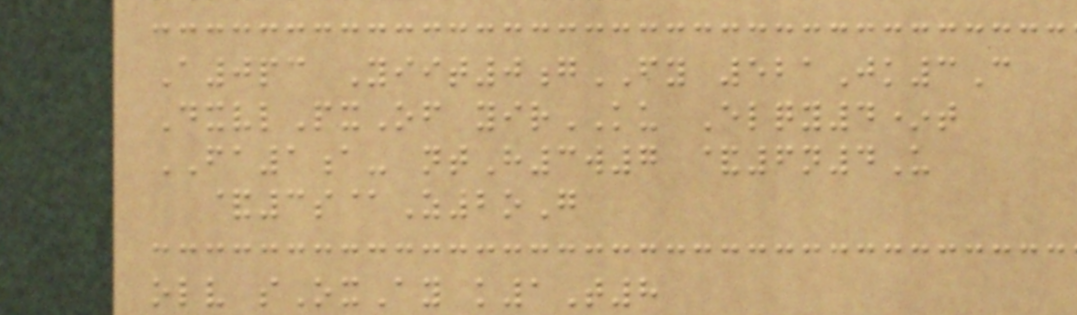A0pc Yiit0gFY 521Jk3C
DxvlPxOf yirKU Elqy4*t
FA1a- ntH3w7 &6n4U
&3s@Z2oG
olv sOxAy k1T8
